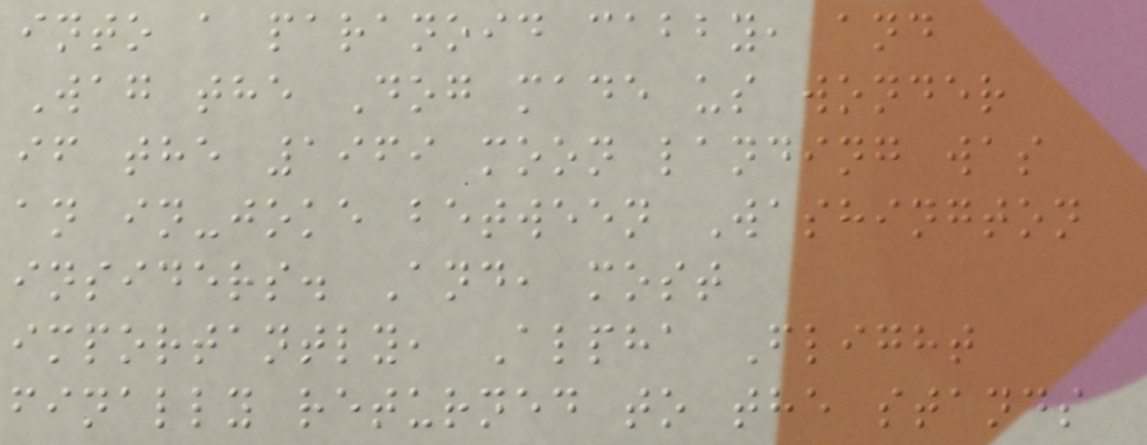into a paranoid cabby, and
Wag the Dog made us wonder
if the 1969 moon landing was
an in-joke between Washington
insiders. And, most
importantly, Alpha Flight
finally returned to the stands
